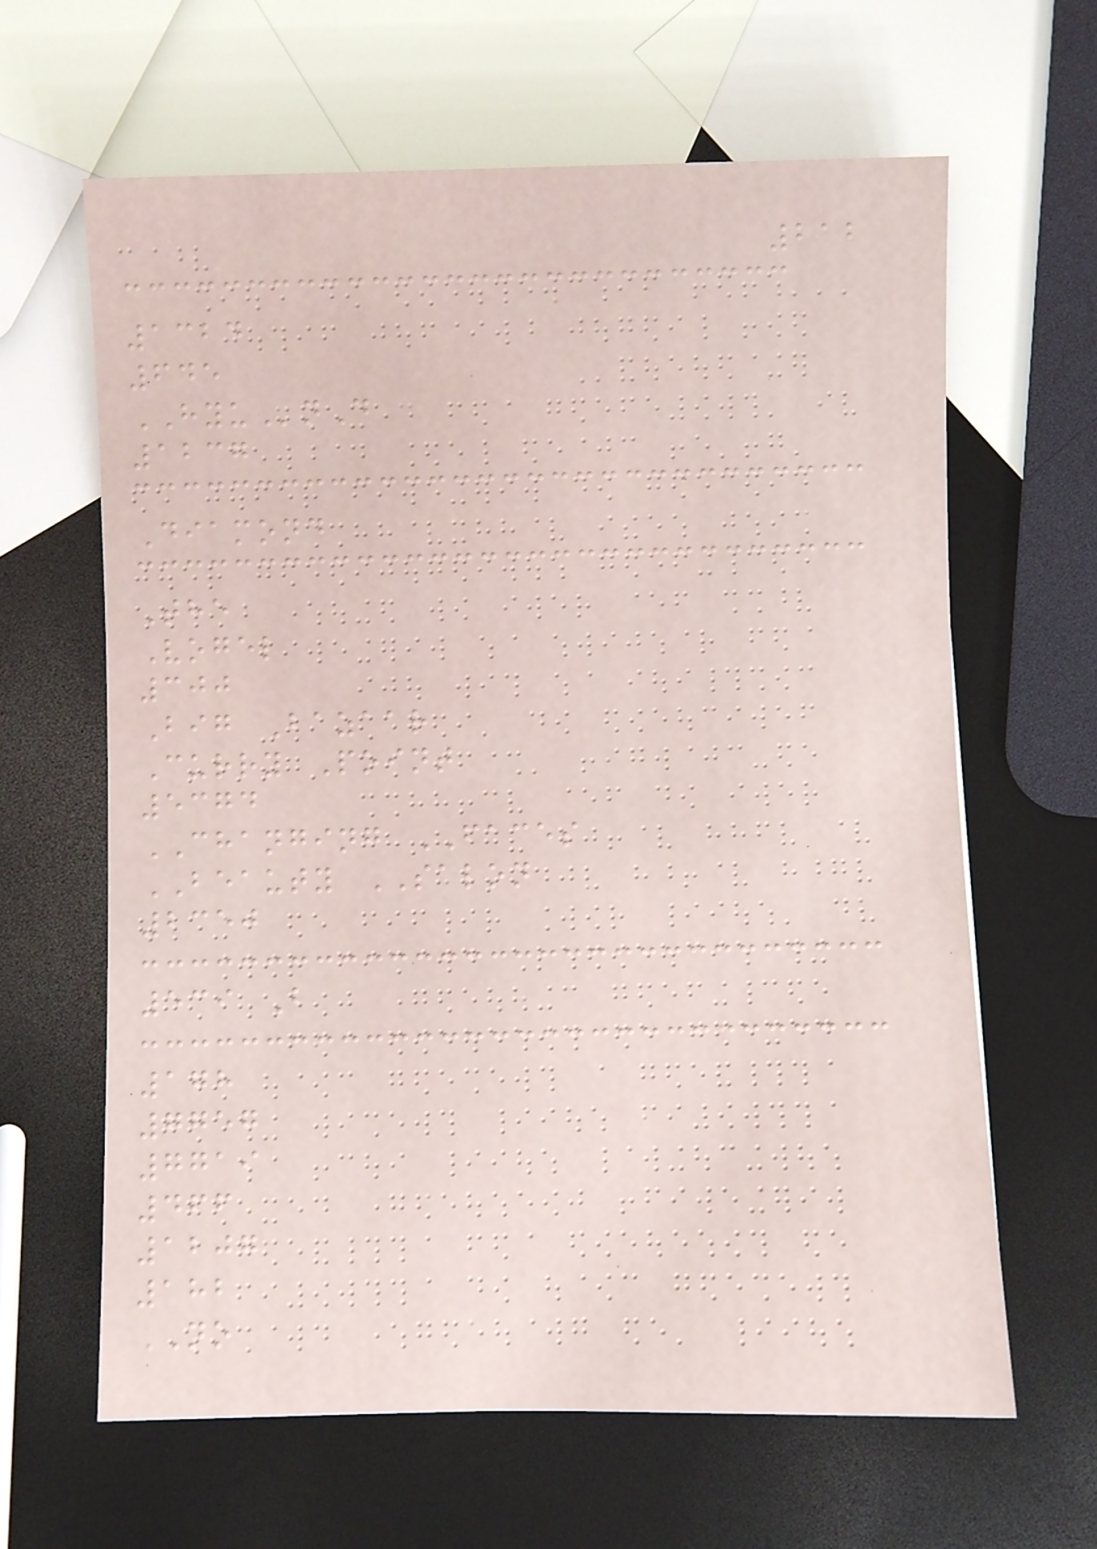212
1324
645
HYUnD
1237
Diamond
The
Vogel
300
Big Bazaar
Curry Point
5374
CHANGING FACES
BEAUTY SALON
2350
539 B
178
7757
7719
466
1207
182
NO
